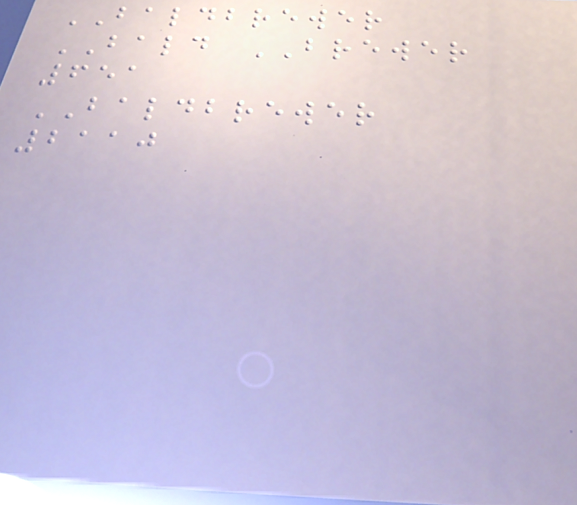BALDBREWER
BALD BREWER
651
BALDBREWER
2110
